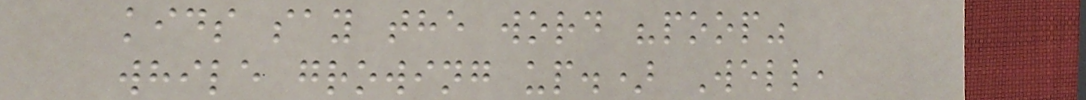kids say the word "poop"
while growing up.) Well,
